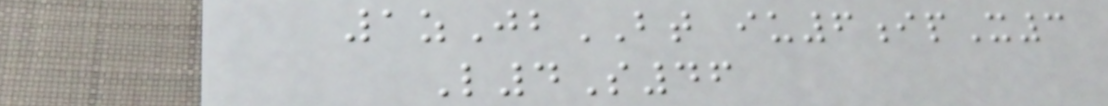1zJbBT iu6ipX3
L4S46
